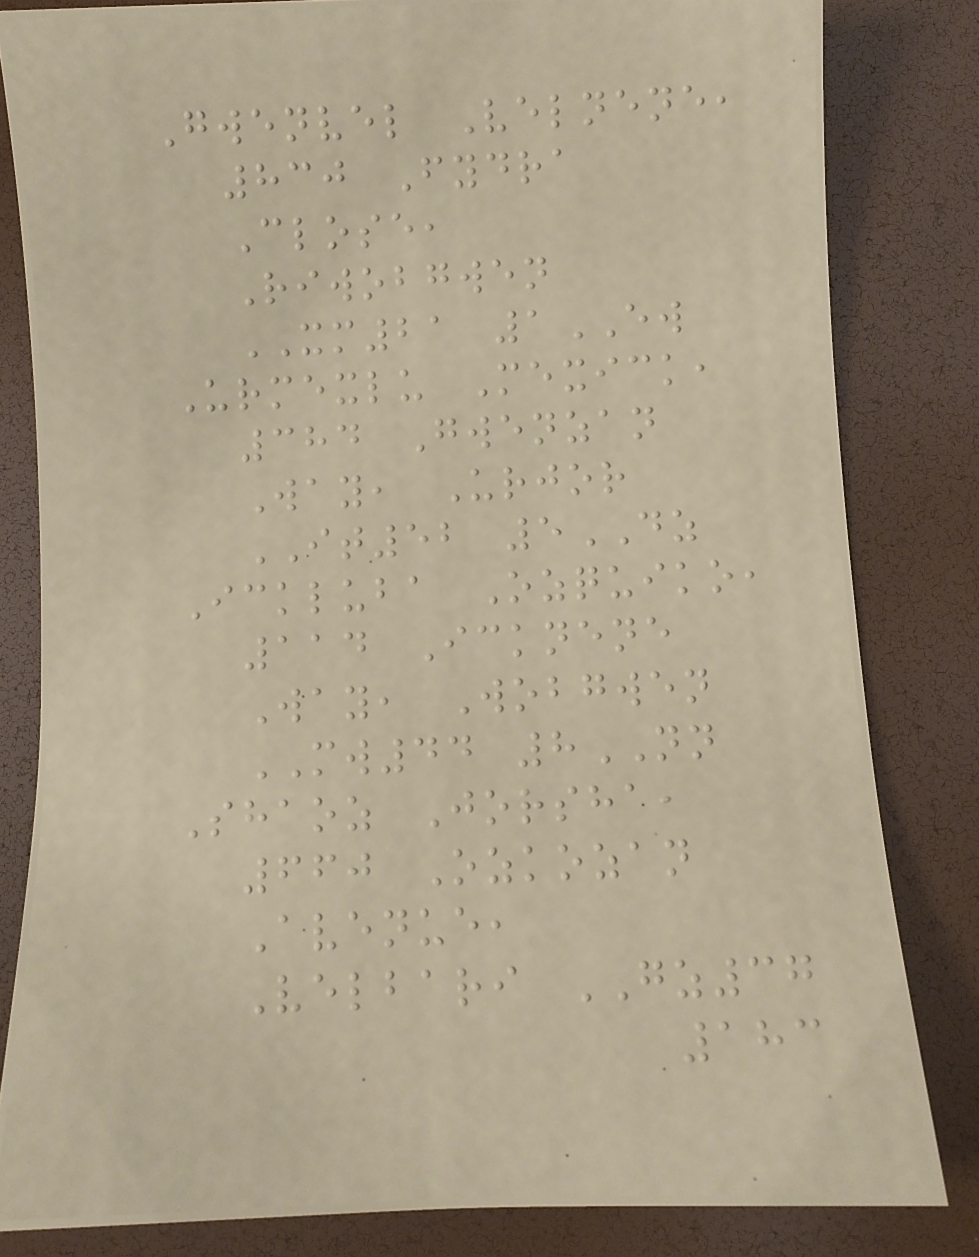Gwenvel Velnene,
830 Fydra
Close,
Riwobgwen
XM21 1EW
Urmexlu Mexick,
384 Gwenzan
Way, Urjor
IT52 5DZ
Ickluba Ozquiko,
114 Icknene
Way, Wobgwen
MW44 8NN
Shaoz Jorsha,
660 Ozkozan
Avenue,
Velbari GZ37
183
